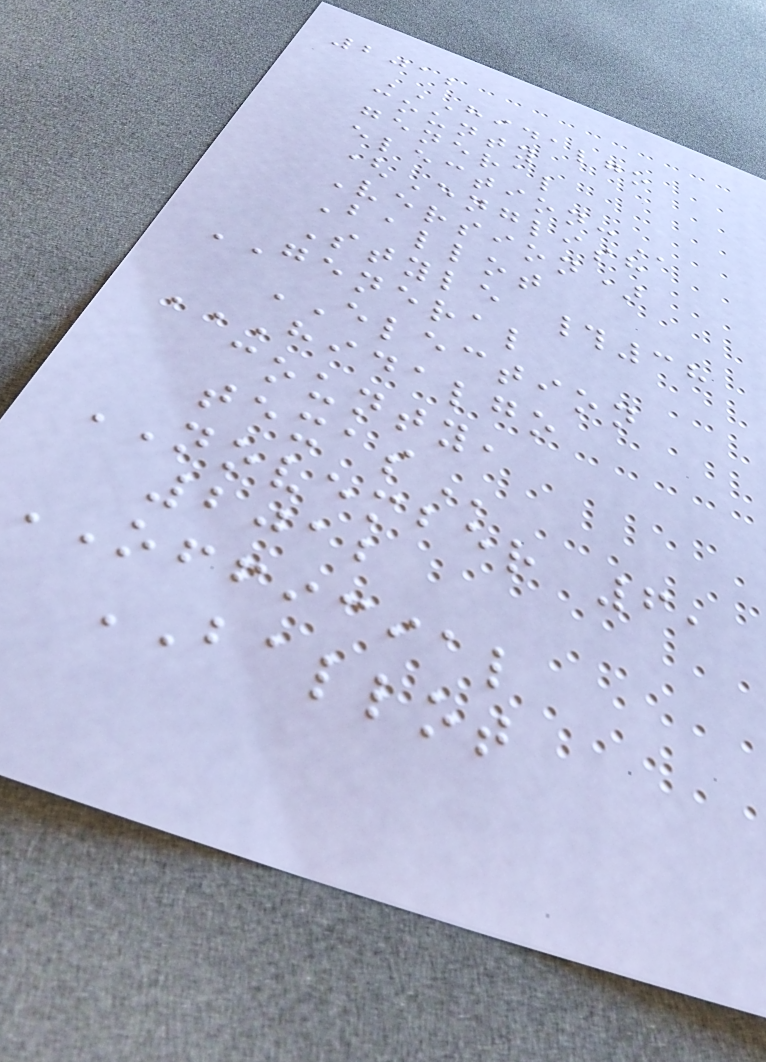2012
HIDALGO
COUNTY
GENERAL
ELECTION:
(English
Version)
Ballot
Style #38
GENERAL
ELECTION
HIDALGO
COUNTY,
TEXAS
NOVEMBER 6,
2012
OFFICIAL
BALLOT
